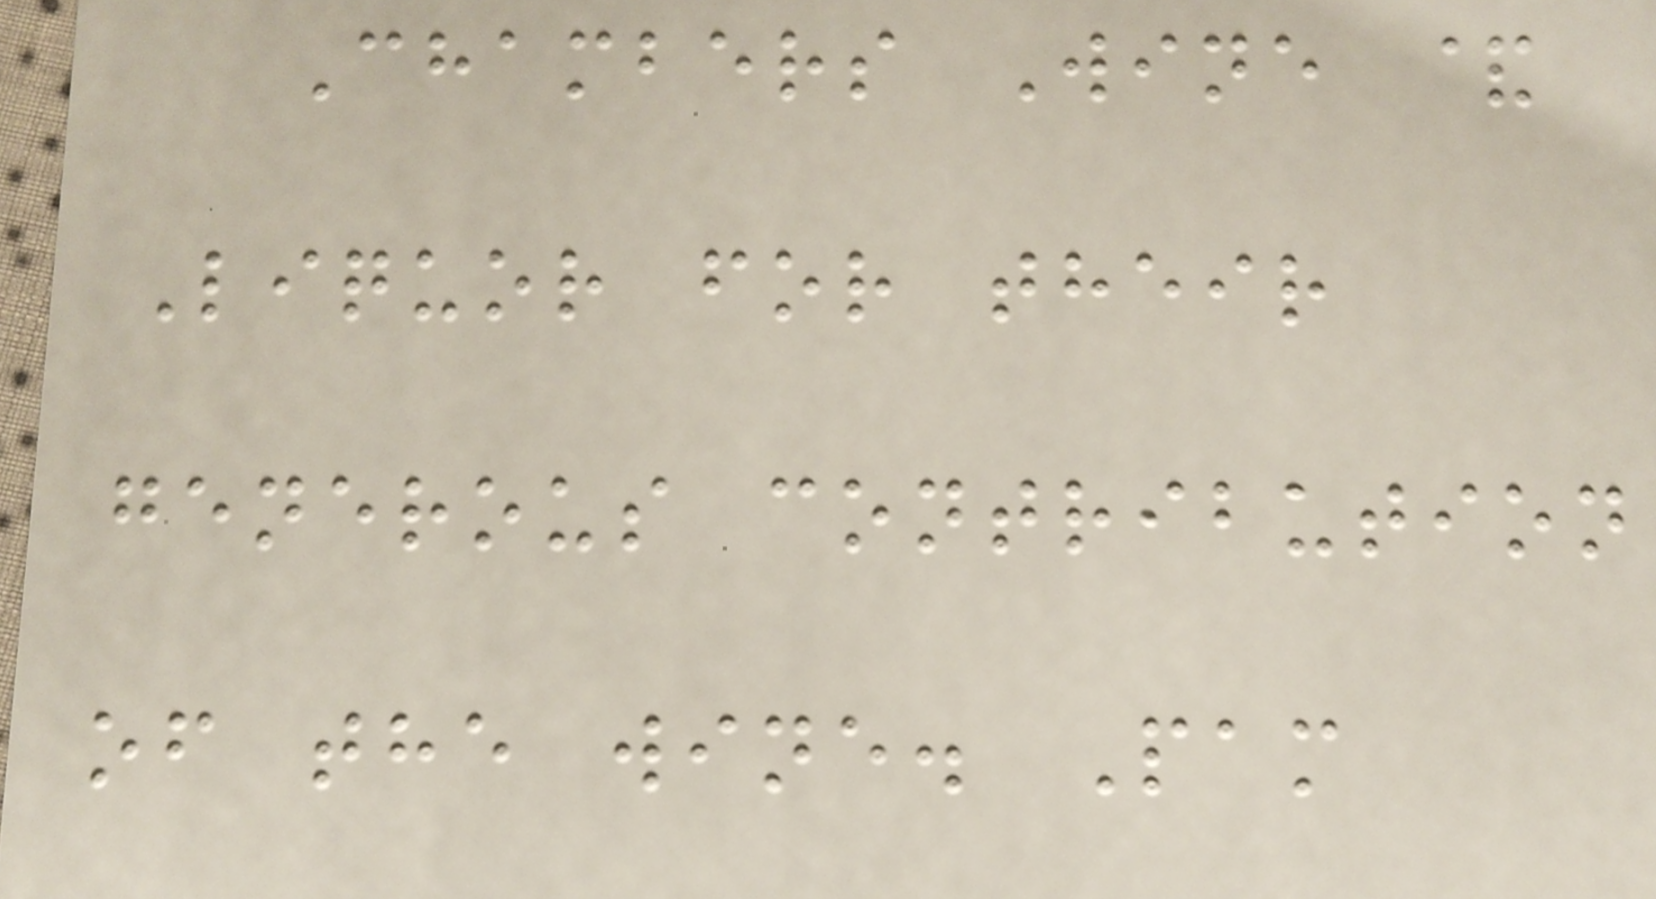Chambers Wine &
Liquor for their
generous contribution
of the wine. Pam
